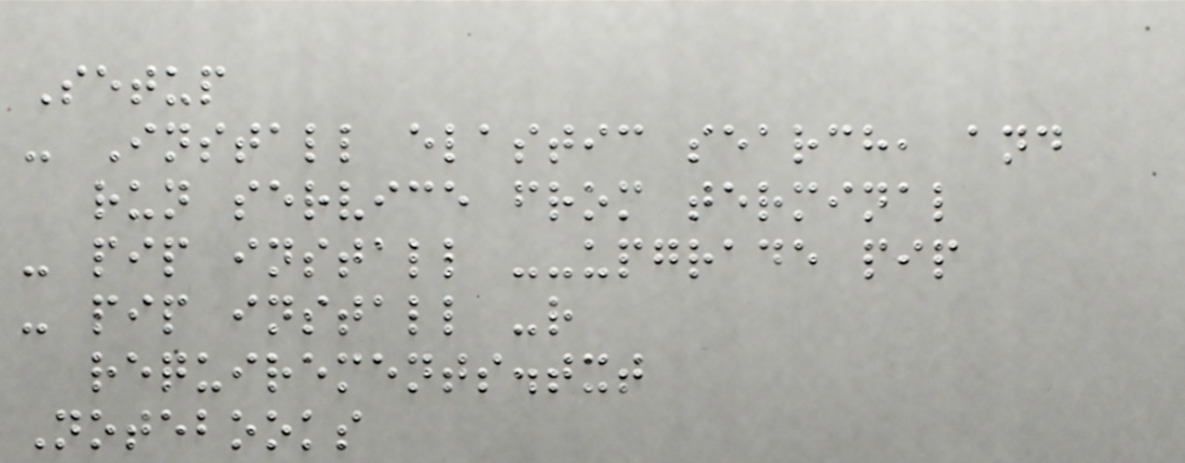Setup
- Install elastic search, and
run service from terminal
- pip install --upgrade pip
- pip install -r
requirements.txt
Notebooks
